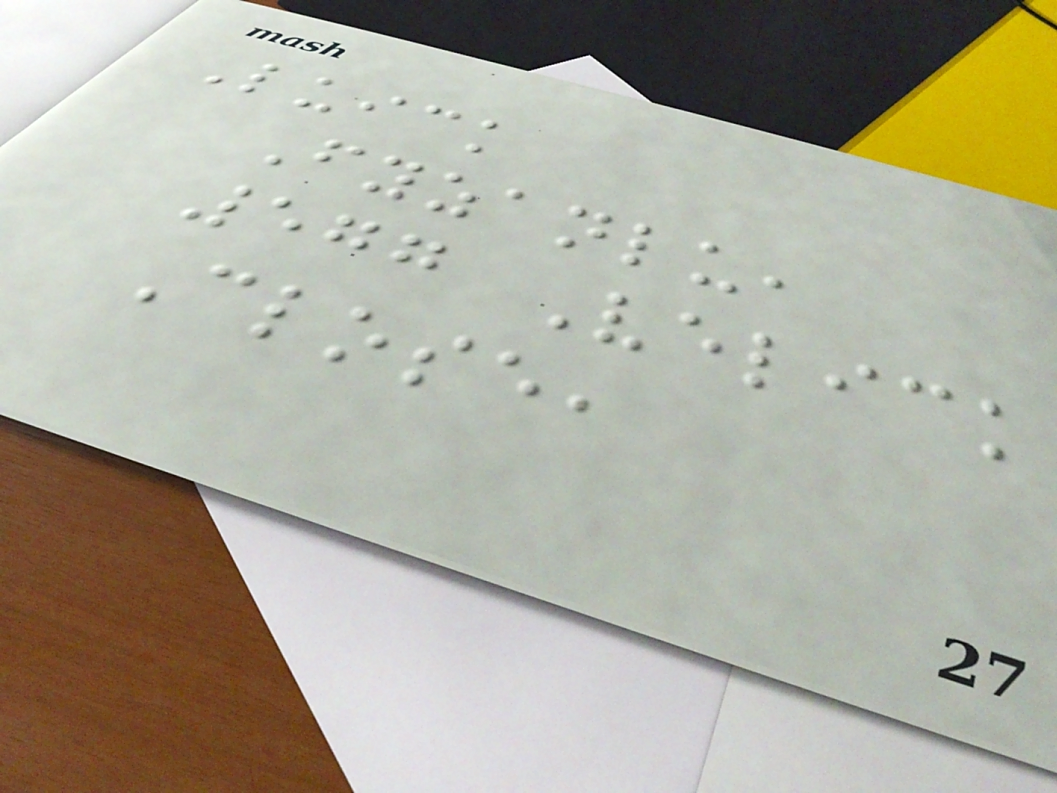Luick
Fyzanlu,
577 Velick
Close,
